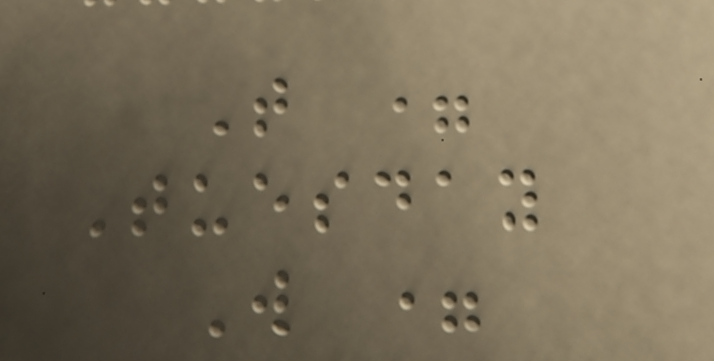T =
Tuesday
W =
